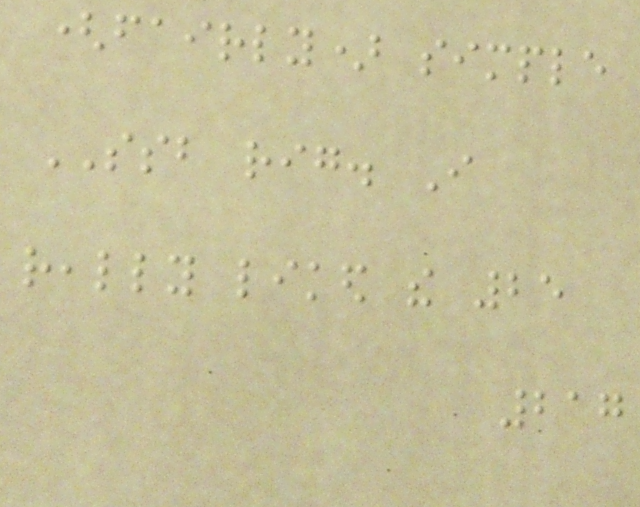(fairly) simple
SSB rig. I
really liked the 25
217
